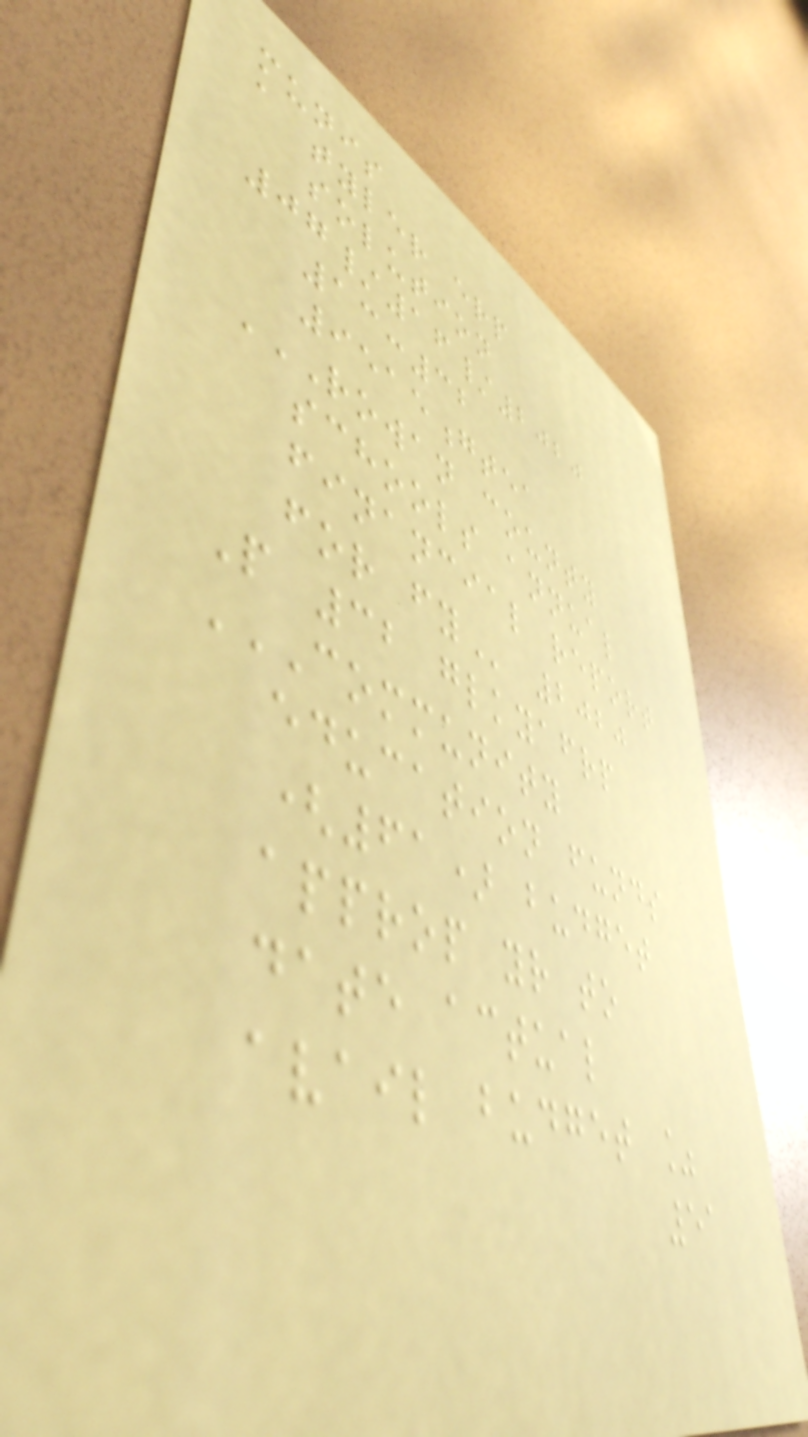munis
a tyler erp
solution
07/16/2020
13:32
9515gtea
ROWAN COUNTY
SCHOOLS ANNUAL
FINANCIAL REPORT
FOR FY 2020
P 32 glkyafrp
COMMUNITY
EDUCATION FUNDS
(61) BUDGET
APPROP YR TO
DATE ACTUAL
AVAIL BUDGET %
51
